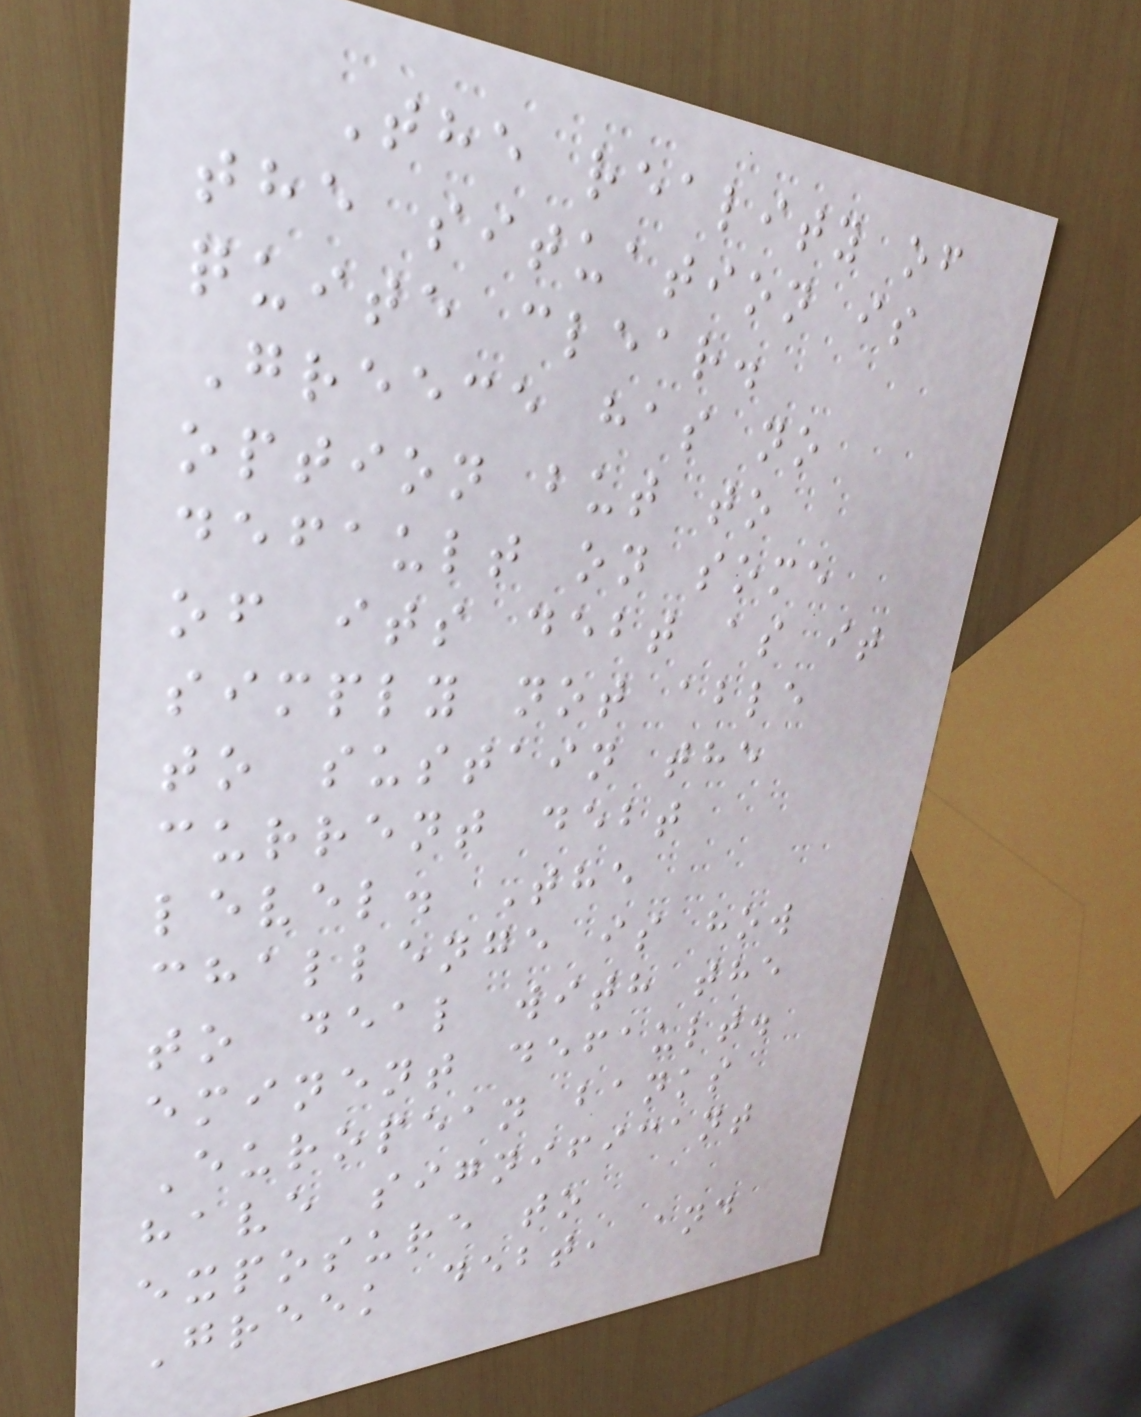The reality of
the situation is
quite clear.
Greece has no
option but to
default on some
of its debt as it
simply not able
to sustain the
current debt
level. The
challenge is how
to deal with the
eminent default.
European banks
have significant
exposure to
Greek debt, and
